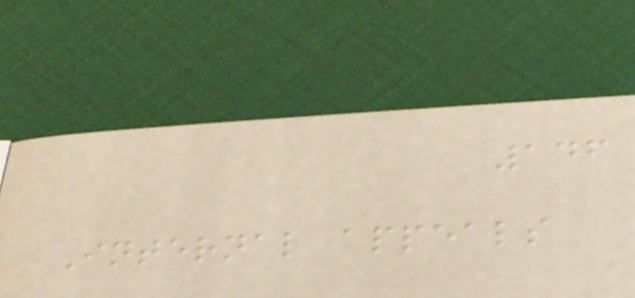146
Internal appeals
